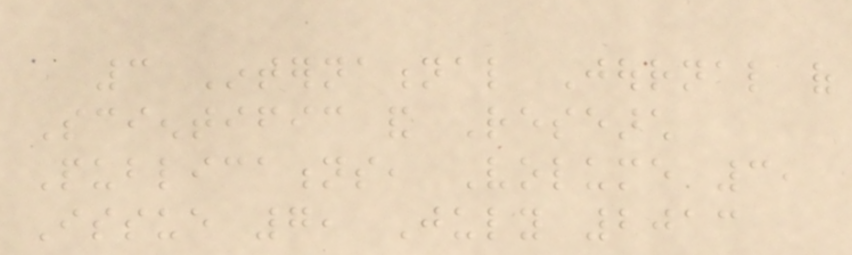3 International Journal of
Scientific and Research
Publications, Volume 3,
Issue 7, July 2013
